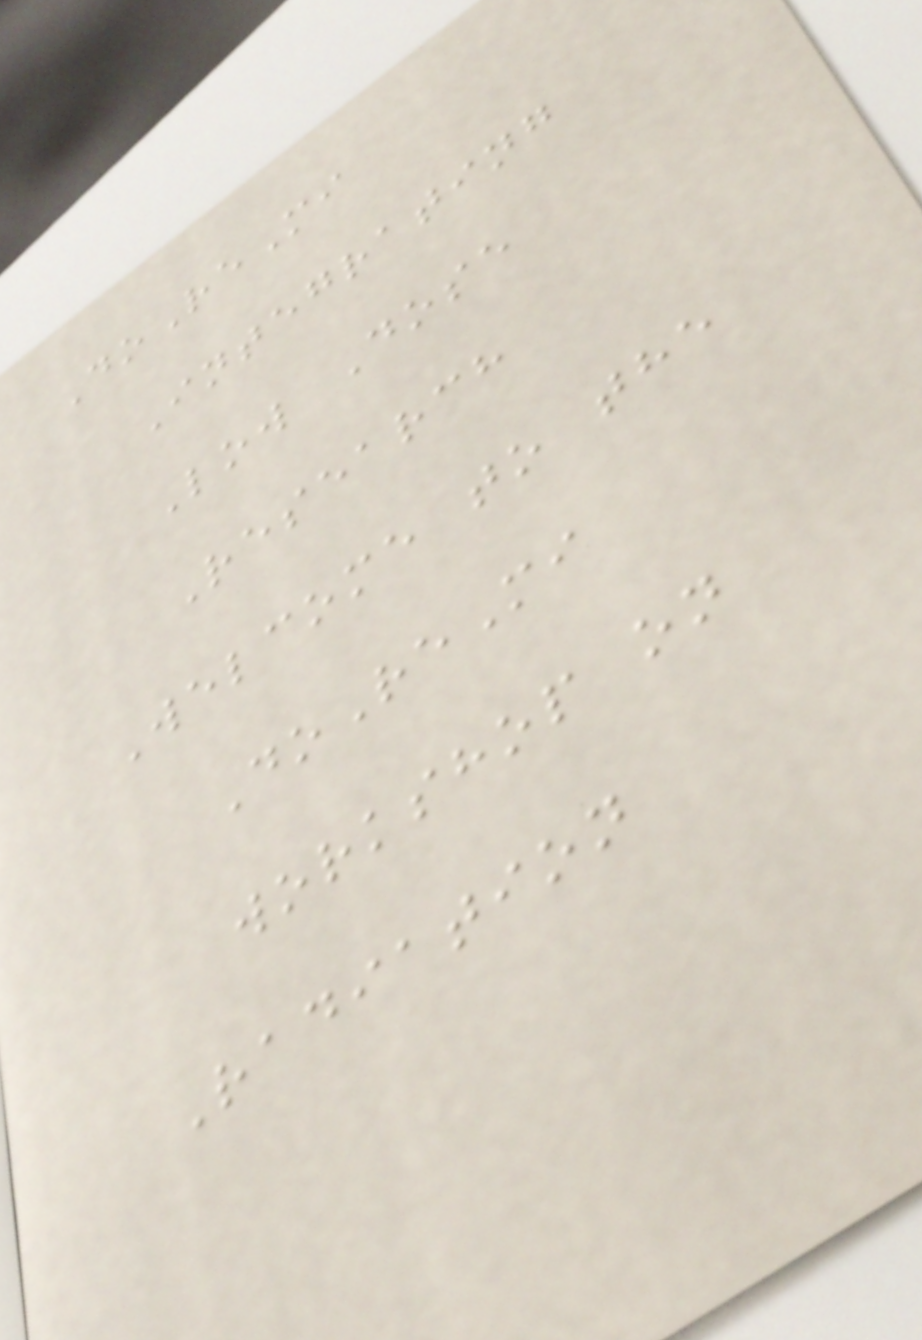DoReMi
Integrating
Low Dose
Research
Welcome to the
DoReMi
workshop on
Radiation
